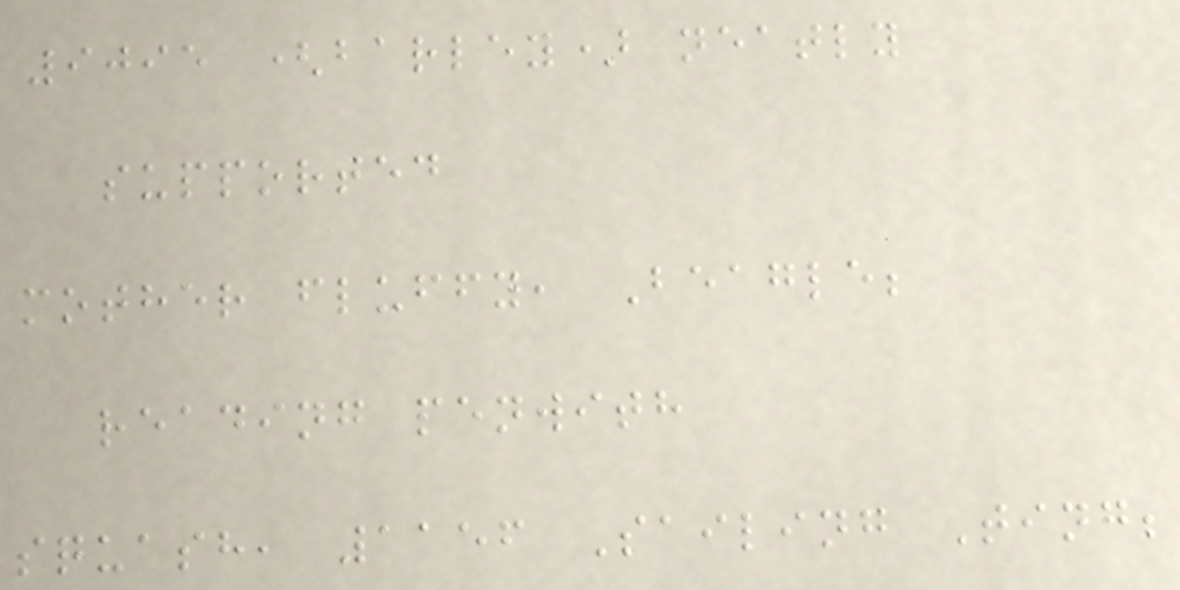9095 (barley) neatly
supported
mother fluffy, Beagle;
reading penwith
squash, 1156 Sailing Ting;
